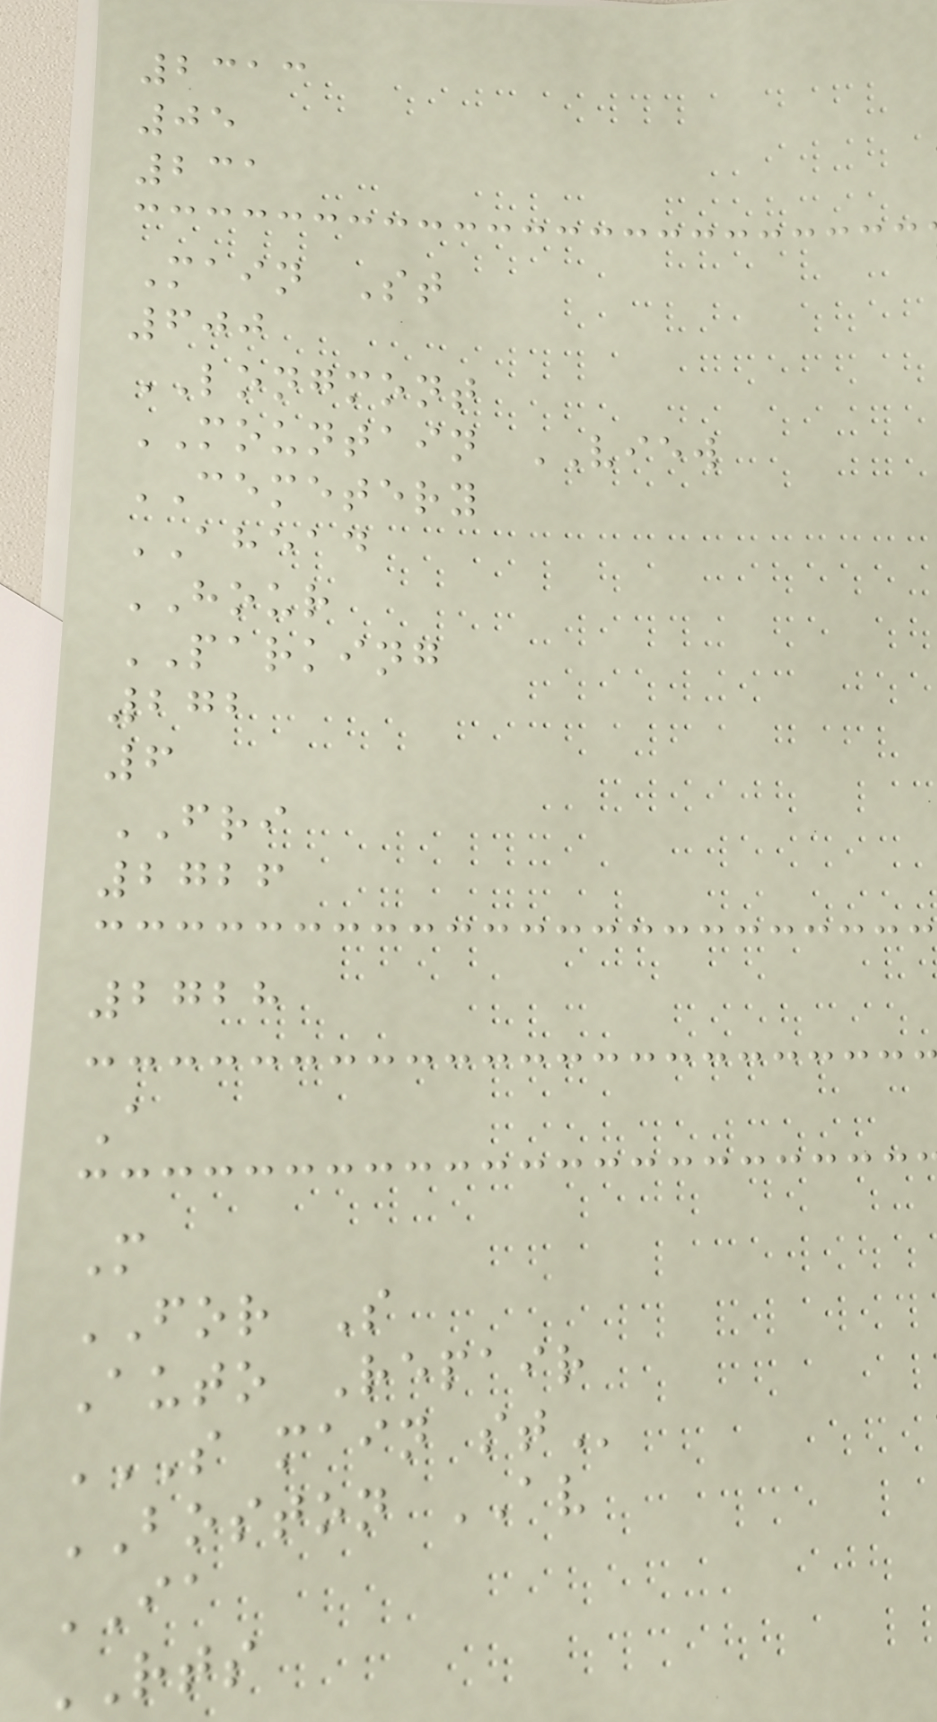2313
05
231
Main St
600
LONGMONT
MOUNTAIN VIEW
CEMETERY
AHEAD
HOUR
PARKING
272
6
FRI
2726
2728
A
M
FOR S
Auto Repair
S MAIN ST
BOSTON AV
IA
RTS
